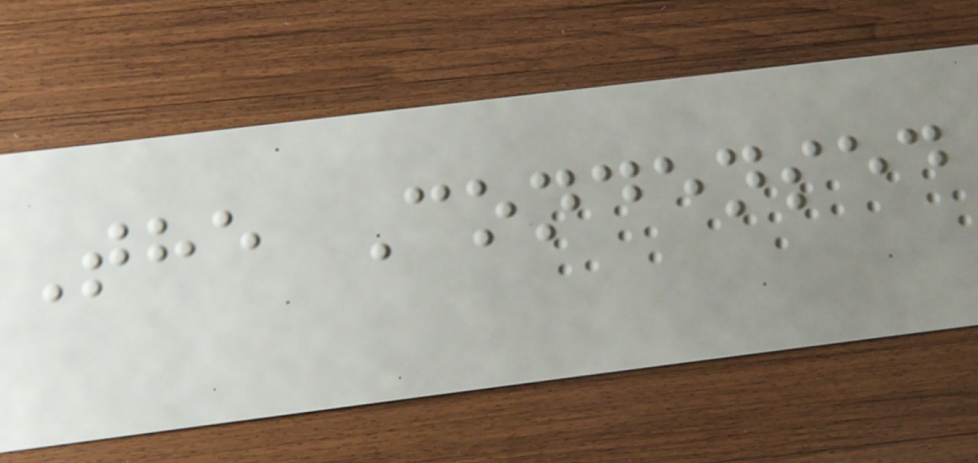The Condensed
